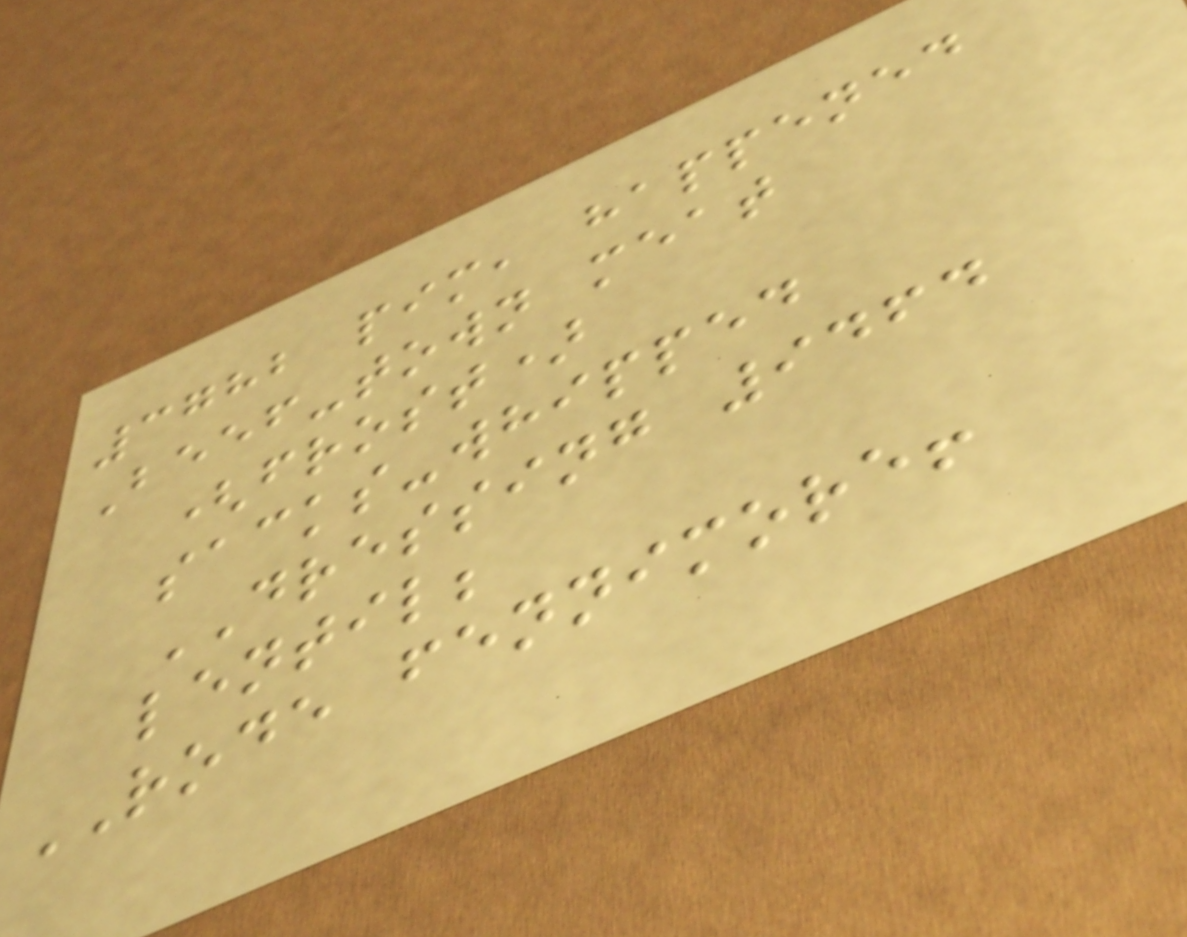3782 pim, happened
Beef-town meat
(frost)
sacks-whipped
DRESSING 9464
lentil;
RODE fennimore!
